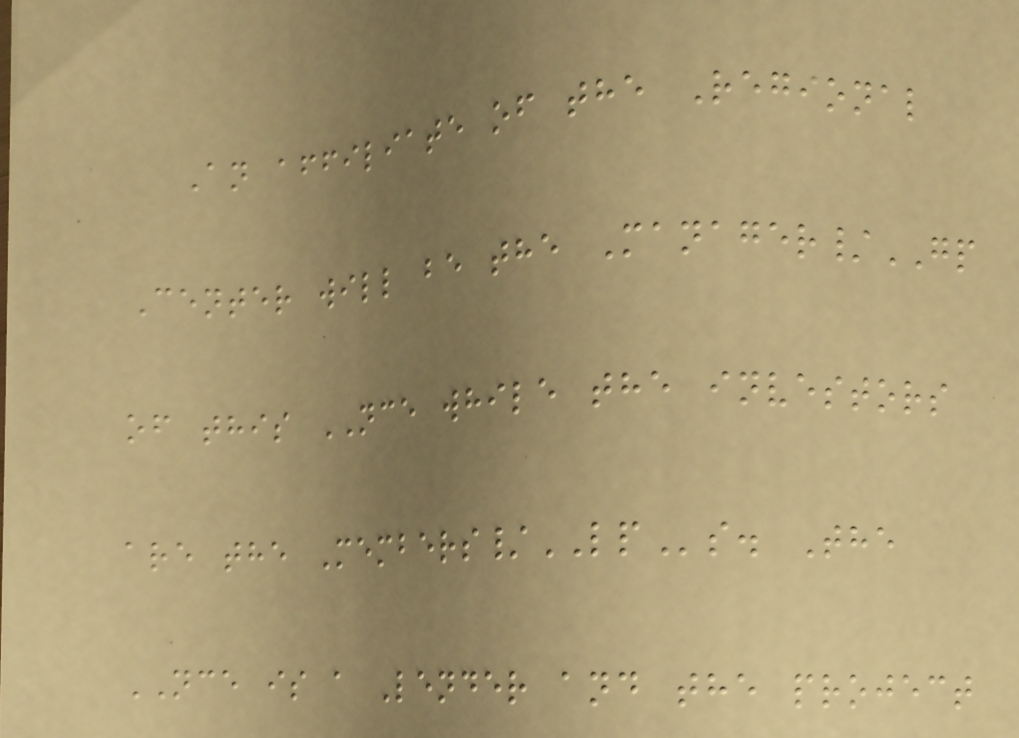An affiliate of the Regional
Center will be the Manager/GP
of this NCE while the investors
are the Members/LPs. The
NCE is a Lender and the project
